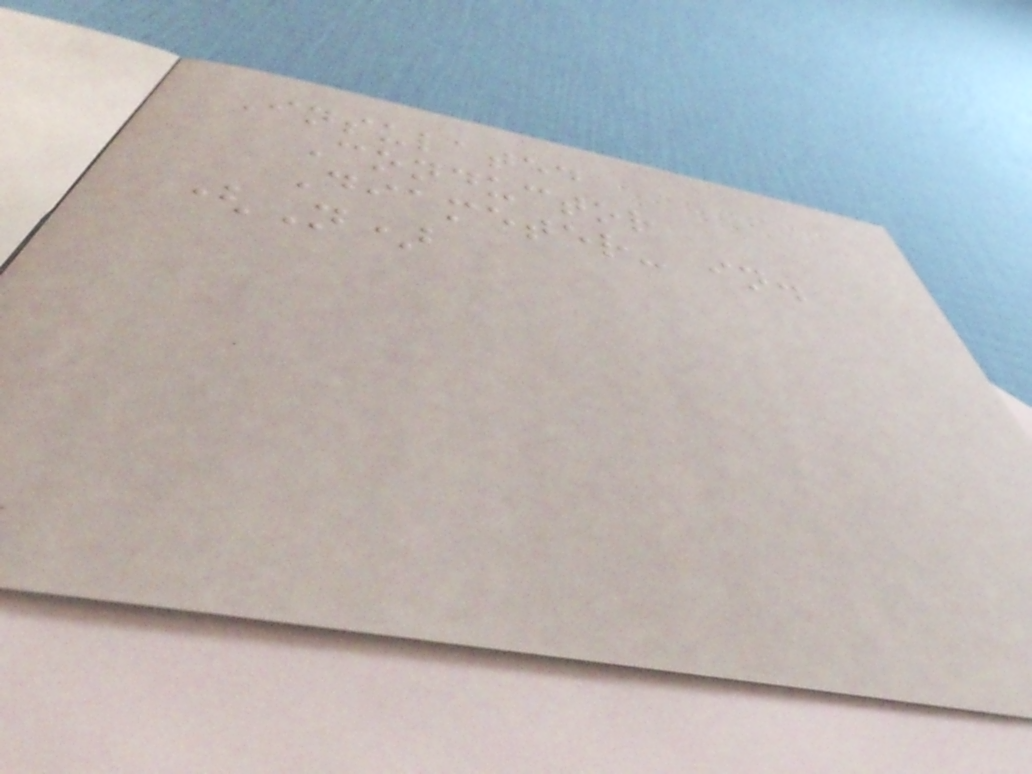Insulated
Conductor
Diameter- in.
(N)
